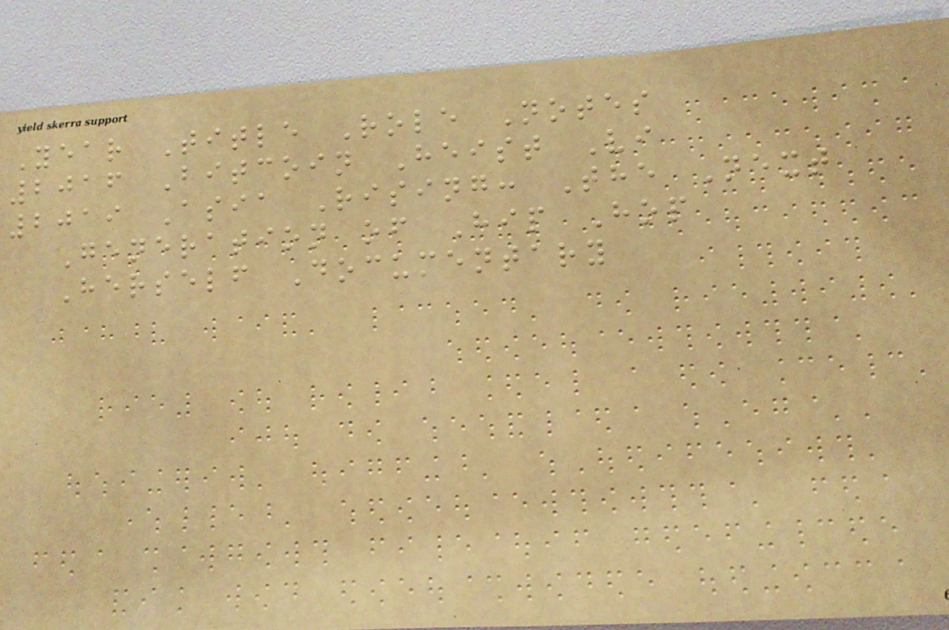Year Title Role Notes
2016 Bitcoin Heist Vi
2019 Asia Rising: The Next
Generation of Hip Hop
Herself Documentary
